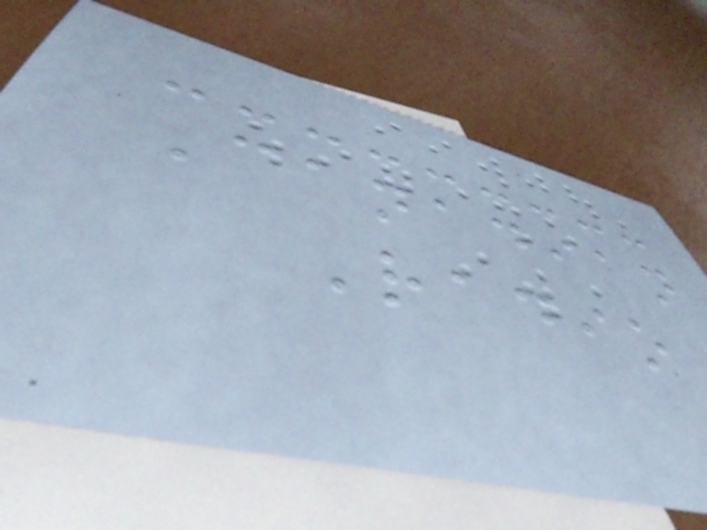Canadian
Radio
